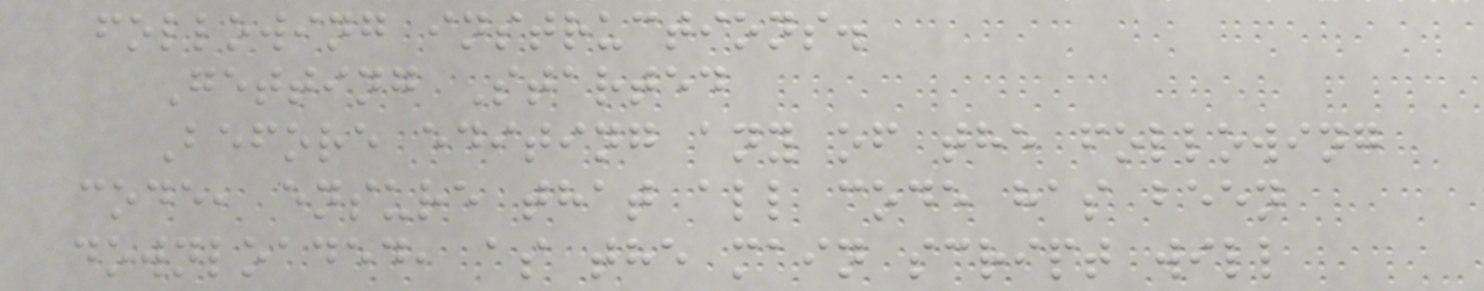following instructions.
Getting Started
Before editing any of the following
code, ensure that all code has been
downloaded, as the main script will
